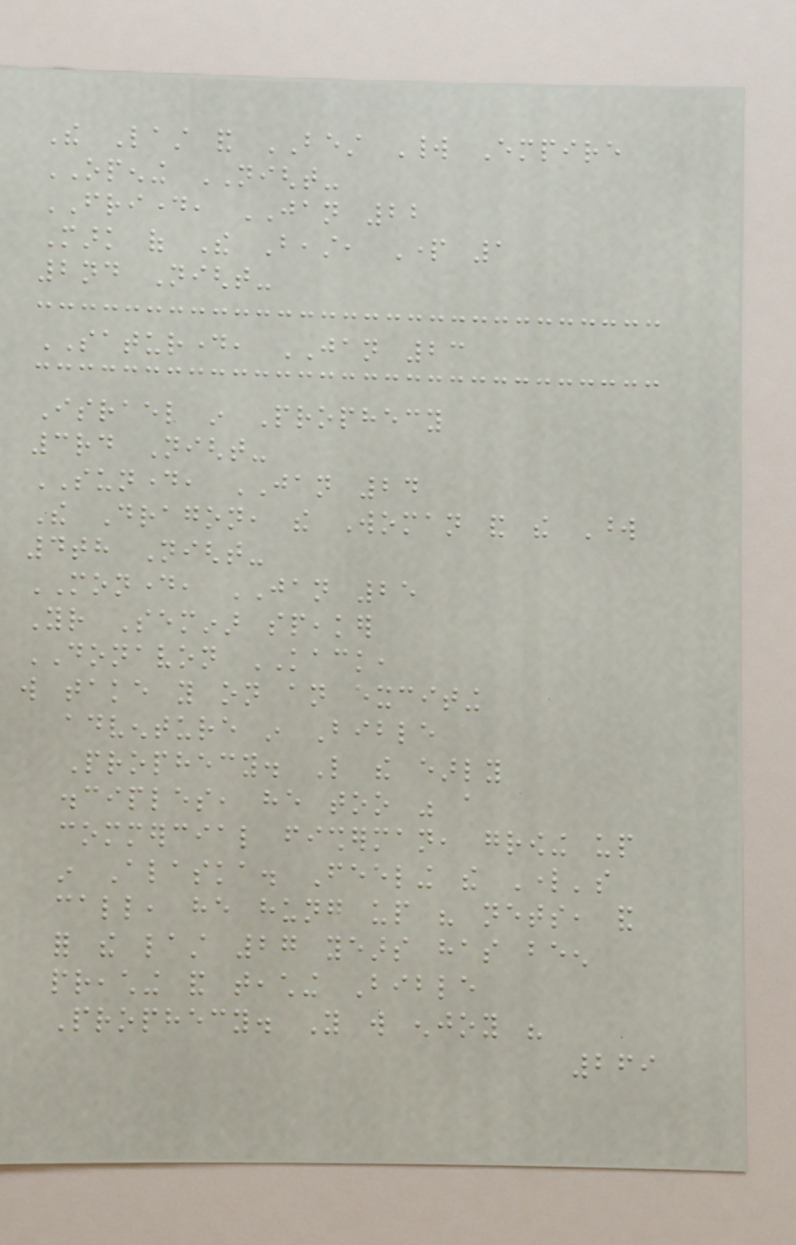The Last and BEST World Empire
OPENING NIGHT-
FRIDAY, JAN 22
Mark of The Beast, Part 1
2nd Night-
SATURDAY, JAN 23
Israel in Prophecy
3rd Night-
SUNDAY, JAN 24
The Dragon, the Woman and the Word
4th Night-
MONDAY, JAN 25
Your Seminar speaker
DONAVON KACK,
will take you on an exciting
adventure in Bible
Prophecy. Like the early
disciples, he too was a
commercial fisherman, growing up
in Alaska. Feeling the Lord's
call, he hung up his nets, and
for the last 27 years has been
preaching and teaching Bible
Prophecy. You will enjoy his
269
